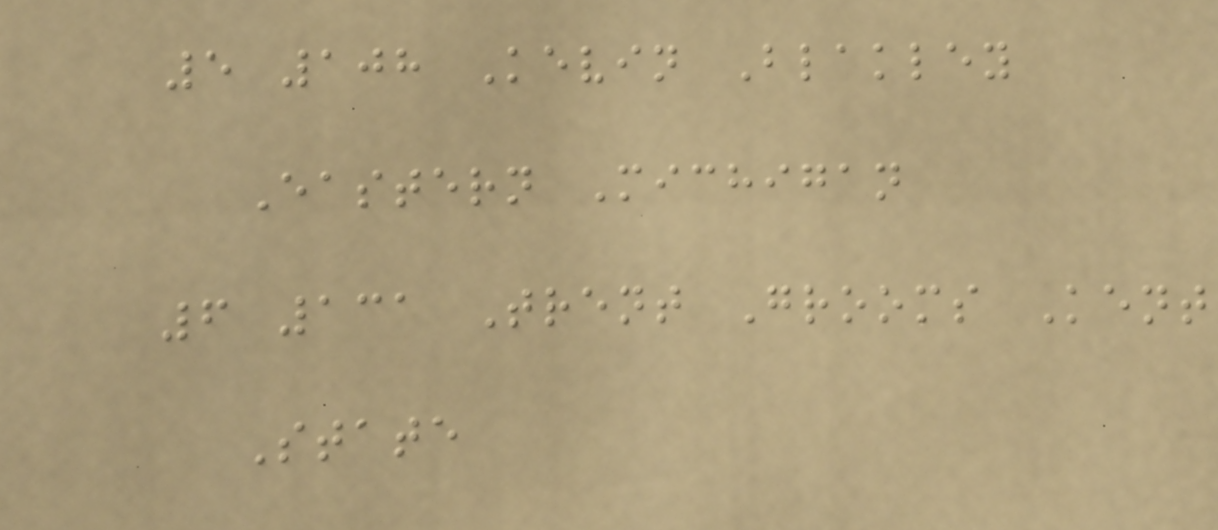5 108 Kevin Blakley
Eastern Michigan
6 131 Trent Grooms Kent
State
